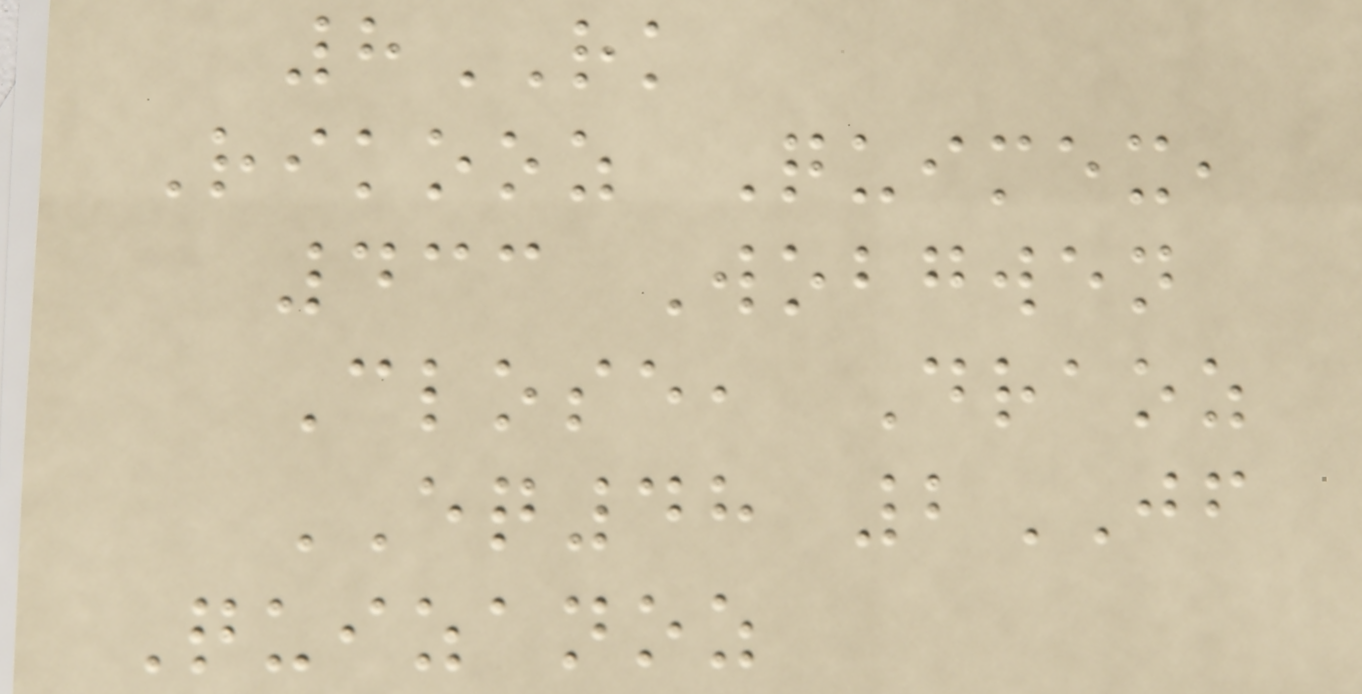8RK
Rikooz Quimex,
433 Wobgwen
Close, Draoz
EQ48 2JF
Quizanoz
